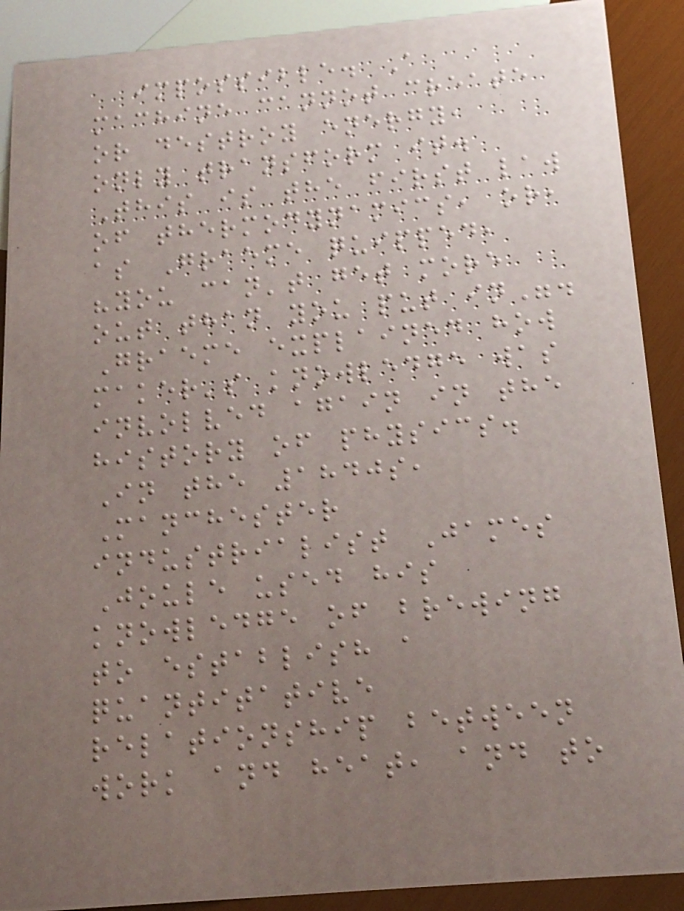impossible. A
machine cannot create
or destroy energy,
only transform it.
This is the first law
of thermodynamics, or,
as Graeme quipped,
"you can't get more
out than you put in".
Graeme explained how
maker's knowledge was
involved again in the
history of physics.
In the 1840s,
Manchester
industrialist James
Joule used his
knowledge of brewing
to establish a
quantitative
relationship between
work and heat, and to
